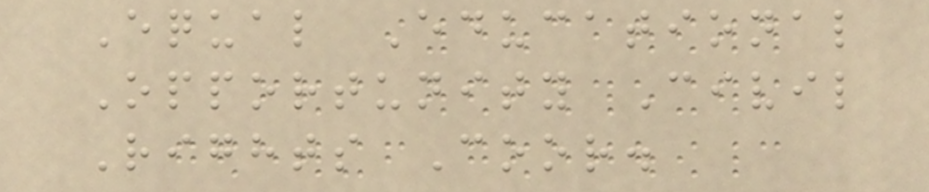Equal Educational
Opportunity Civil
Rights Coor.
